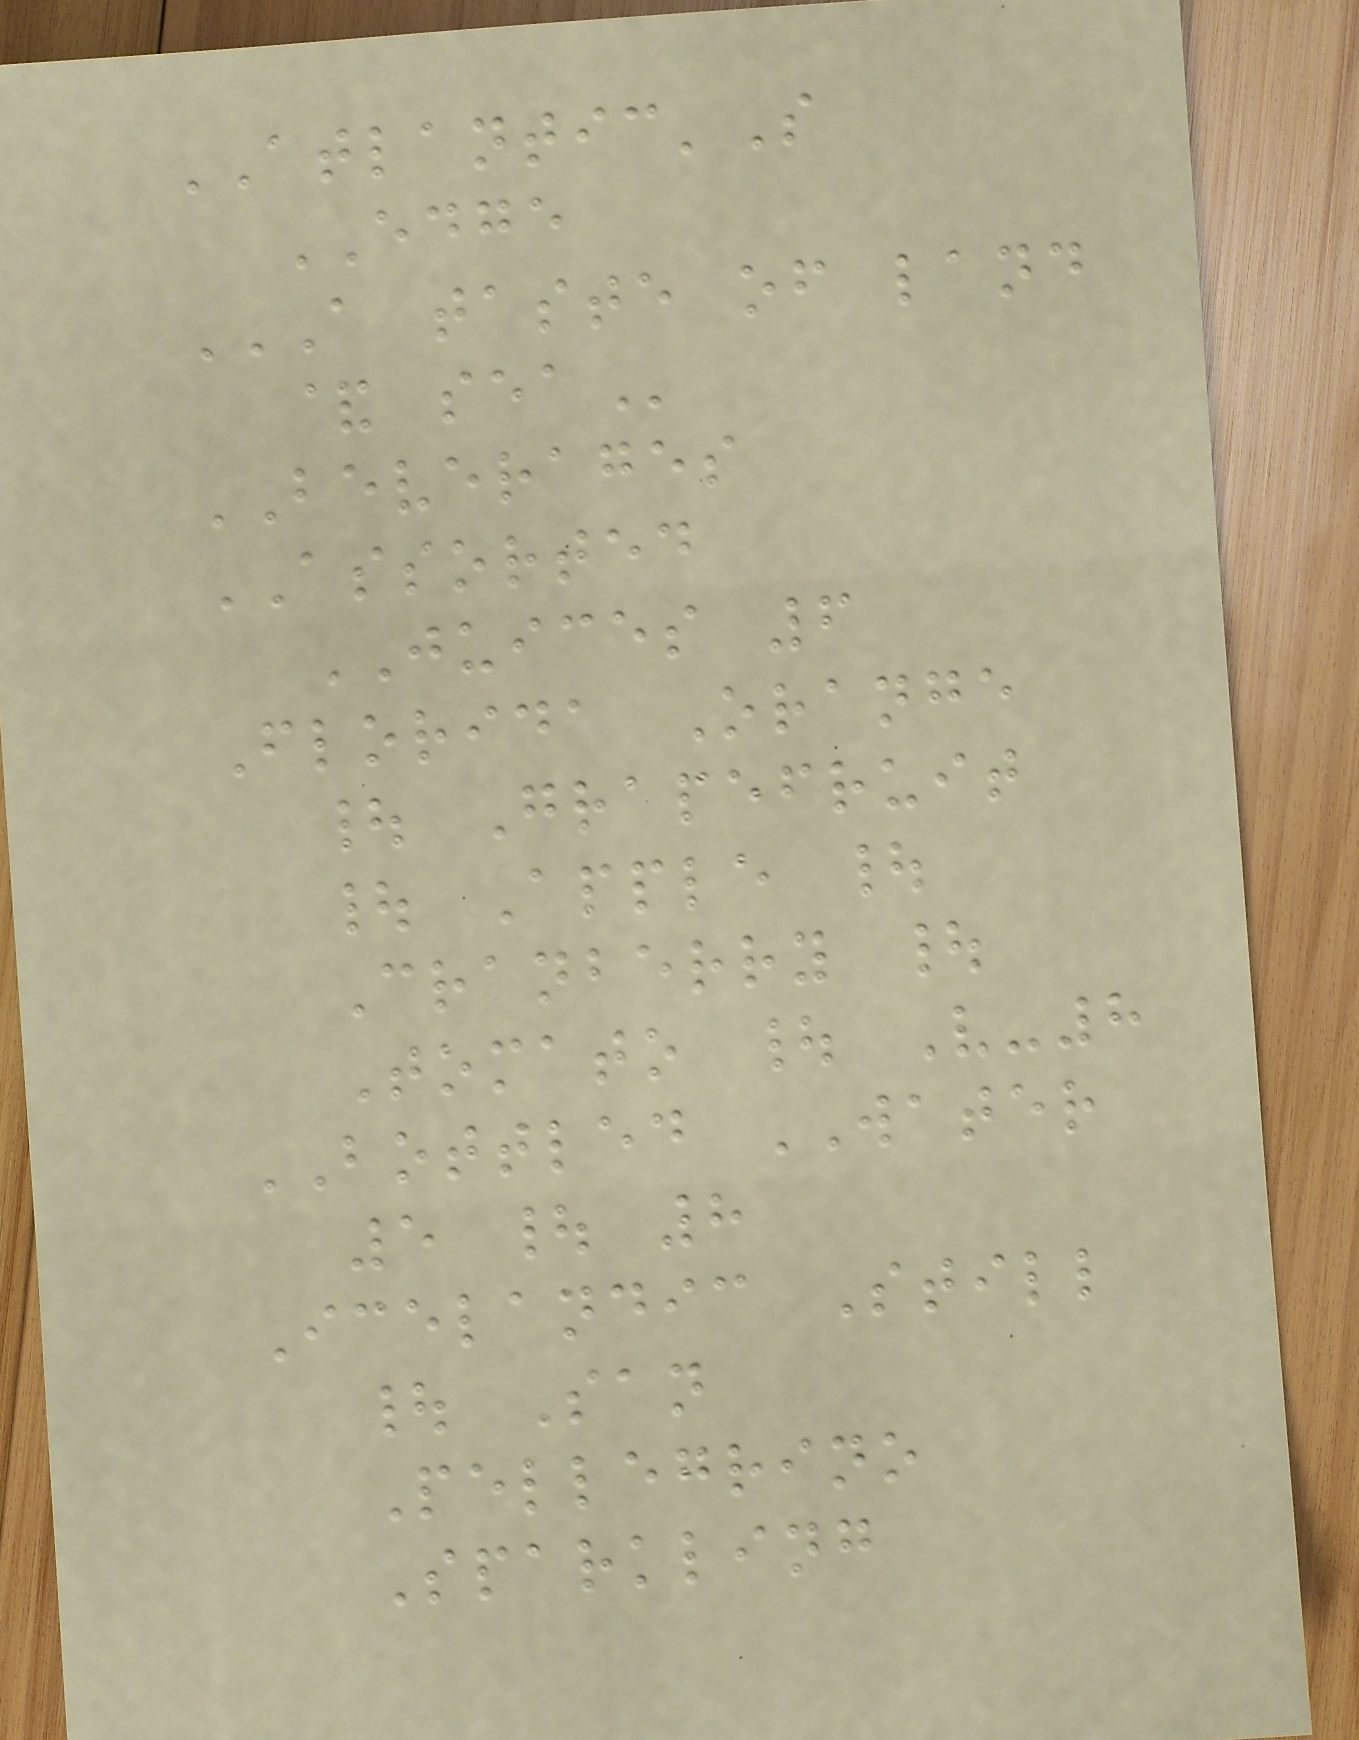ATLANTIC'S
EDGE
A TASTE OF LAND
& SEA
BEVERAGES
ASSORTED
JUICES 6
Florida Orange
| Grapefruit
| Apple |
Cranberry |
Tomato | V-8
BOTTLED WATER
5 | 8
Icelandic Still
| San
Pellegrino
Sparkling
